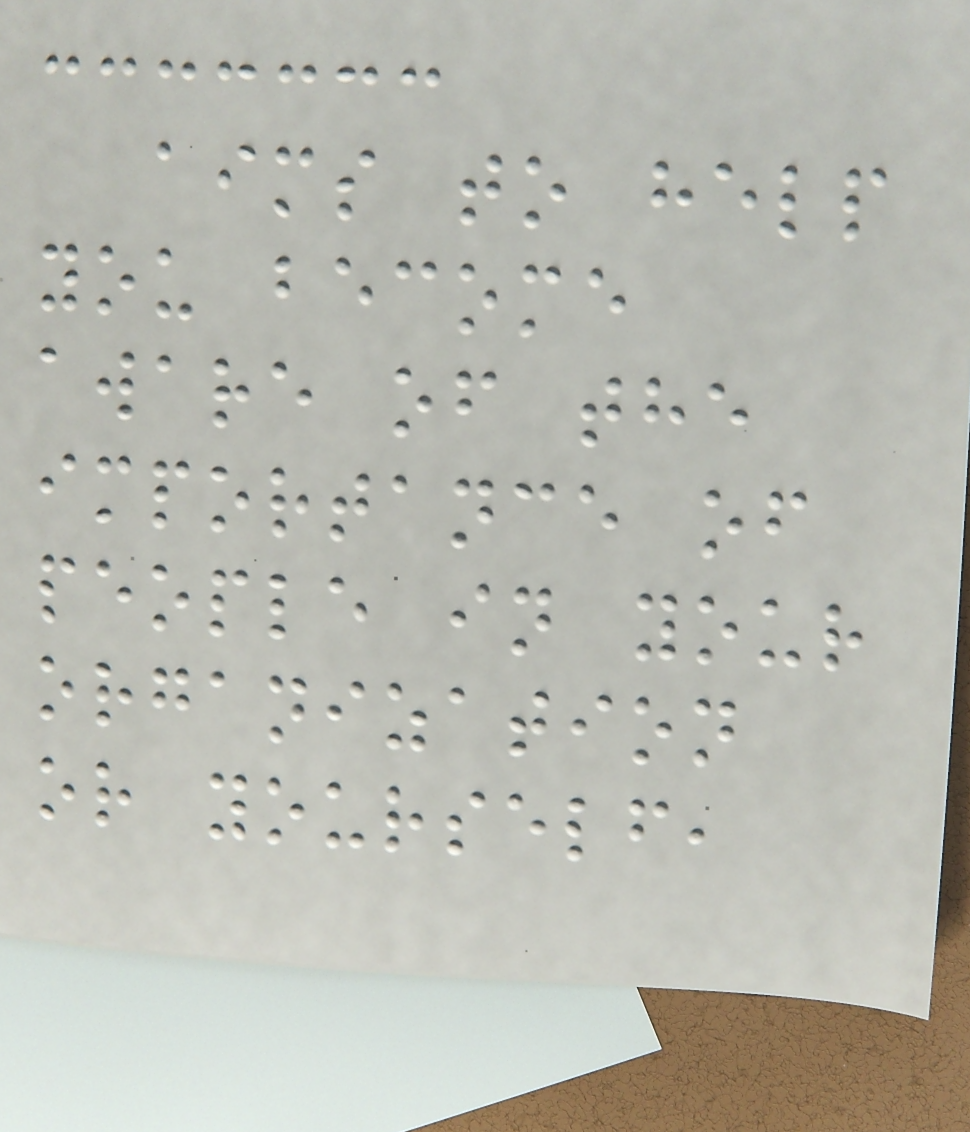aims to help
you become
aware of the
importance of
people in your
organization
or yourself,
